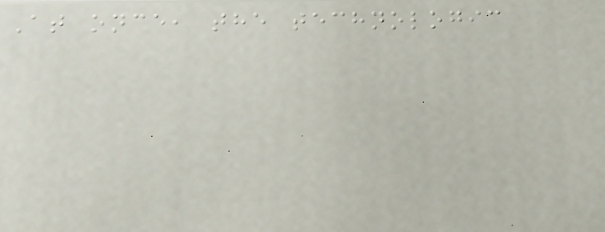At once, the technologic
